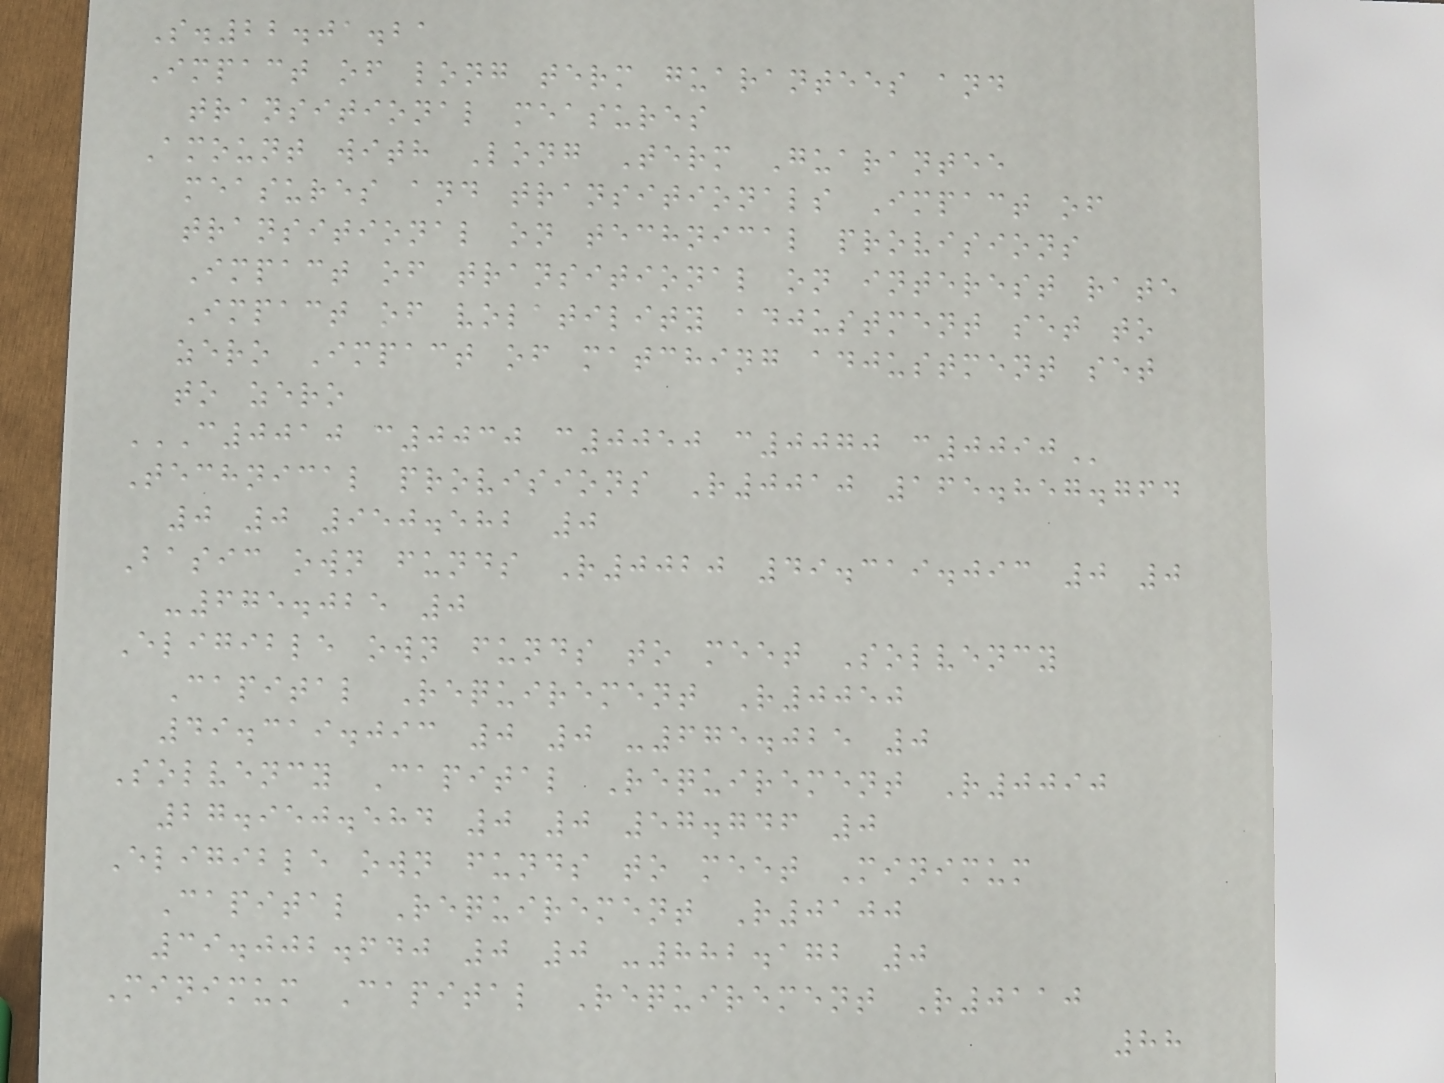S.22.01.21
Impact of long term guarantees and
transitional measures
Amount with Long Term Guarantee
measures and transitionals Impact of
transitional on technical provisions
Impact of transitional on interest rate
Impact of volatility adjustment set to
zero Impact of matching adjustment set
to zero
C0010 C0030 C0050 C0070 C0090
Technical provisions R0010 165.857.764
0 0 950.582 0
Basic own funds R0020 49.319.093 0 0
-675.025 0
Eligible own funds to meet Solvency
Capital Requirement R0050
49.319.093 0 0 -675.025 0
Solvency Capital Requirement R0090
27.950.584 0 0 57.746 0
Eligible own funds to meet Minimum
Capital Requirement R0100
39.002.640 0 0 -882.172 0
Minimum Capital Requirement R0110
88
